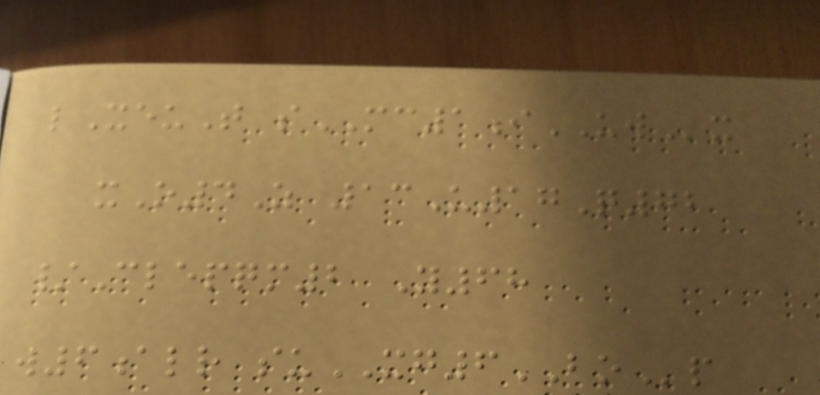lXeuT sMC1iUWx
xO4Z 13U17Q72
/Clepqm2 Y68
w6alr suXG6BOp
